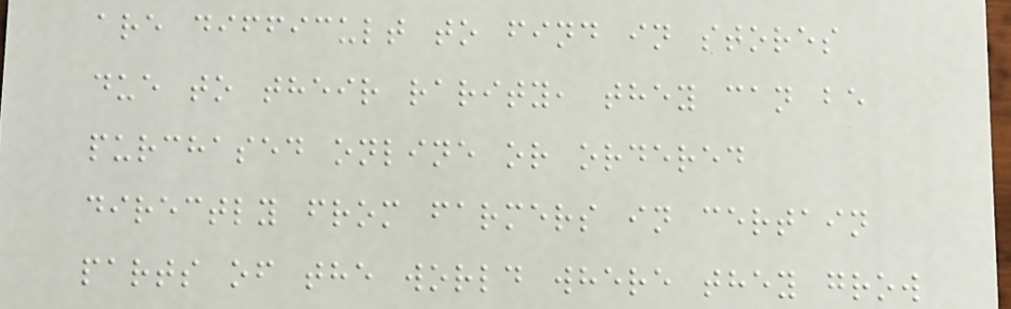are difficult to find in stores
due to their rarity, they can be
purchased online or ordered
directly from farmers in certain
parts of the world where they grow
